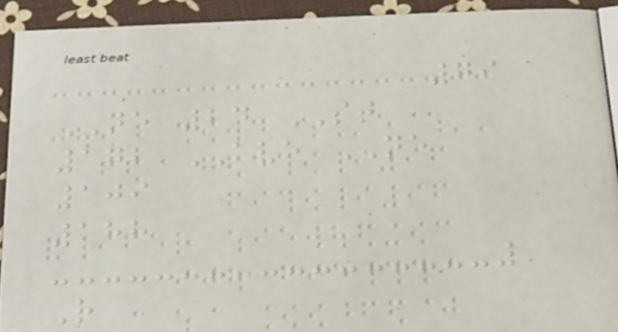79
NE 24 ST
172 AVE NE
109
188
R
